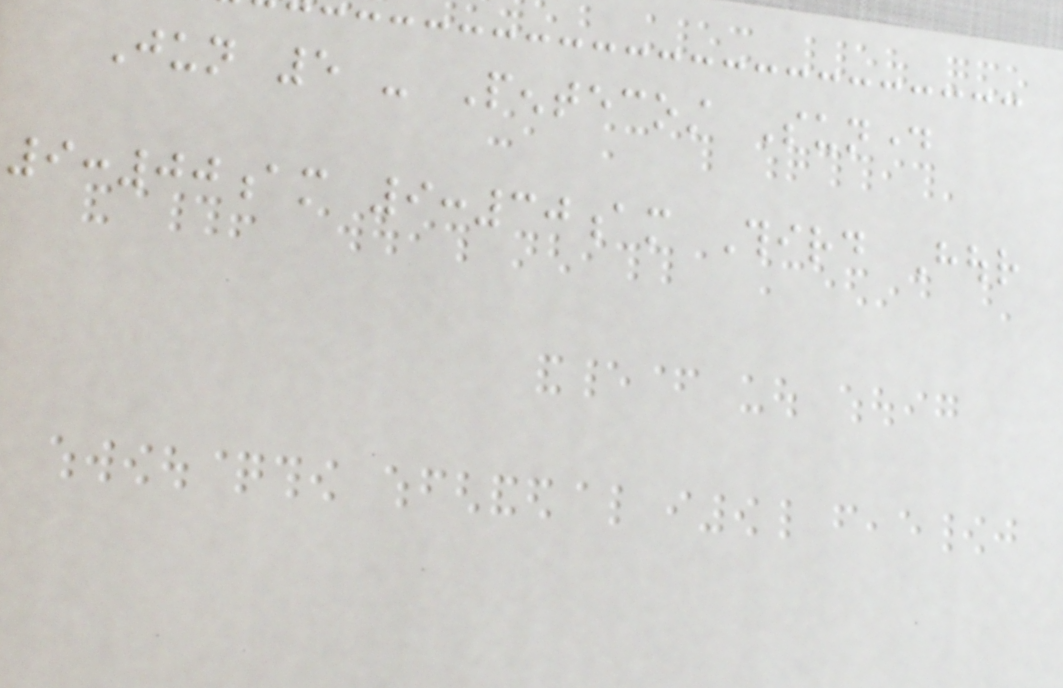Jun 5 - Pentecost Sunday
9:00am 9:30am Third Hour
